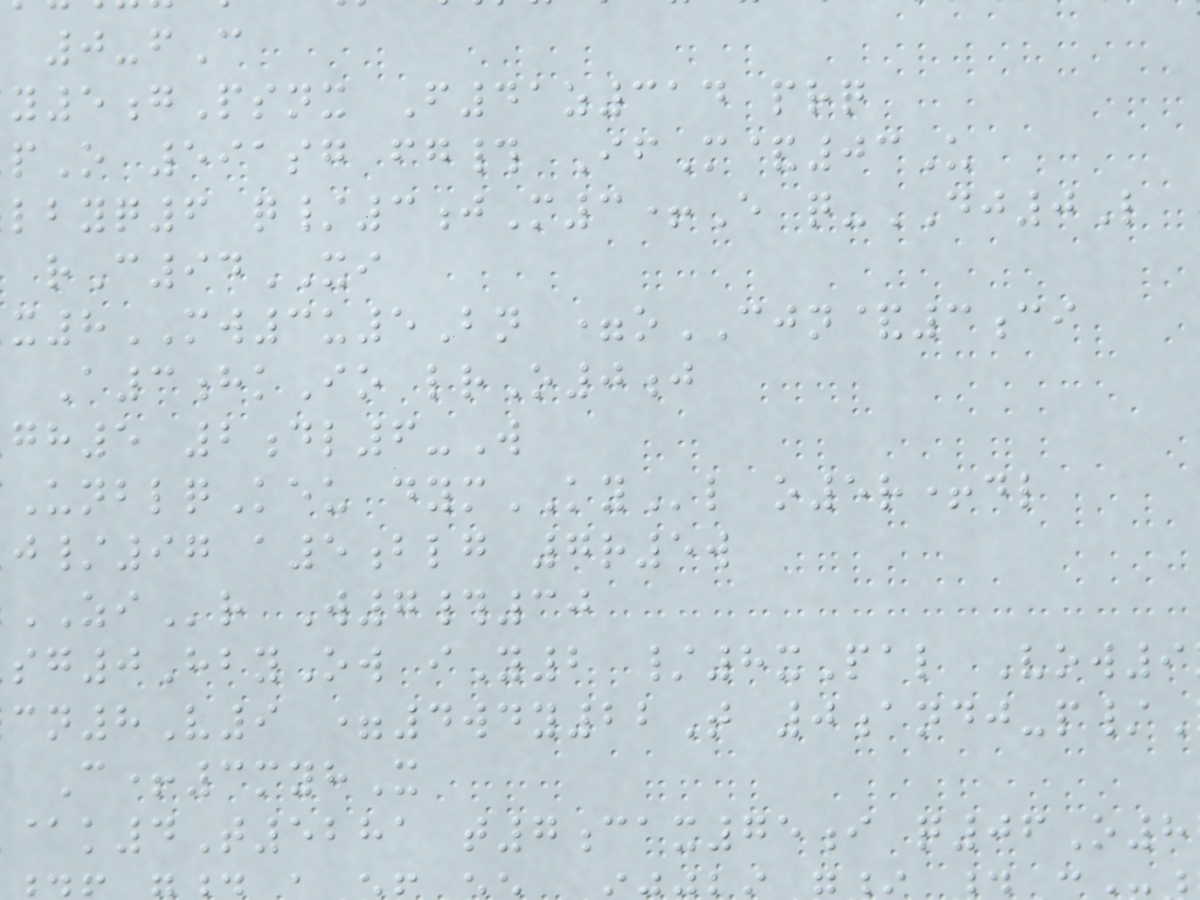0-fC
y5gPsnx F41z314 prq
pO 591sg fg# IfM&03U
lbyq6 q/3jM3+E q-DJ0L
rC94XI
8MW3u5Bn =oCJN&3ci
A3hkIo lrO0j
gh5 2dl6-W
UnblqKeu dymKYl o5r+dl
j/97 a5blg 7r5w
ZIr W7#30
g0HbyOw iY2 /8xPal Vow9
n8V9 =4wdy22T 0andj-p/
C+3myhX
@k4T5281 t7cax75i q06O8
